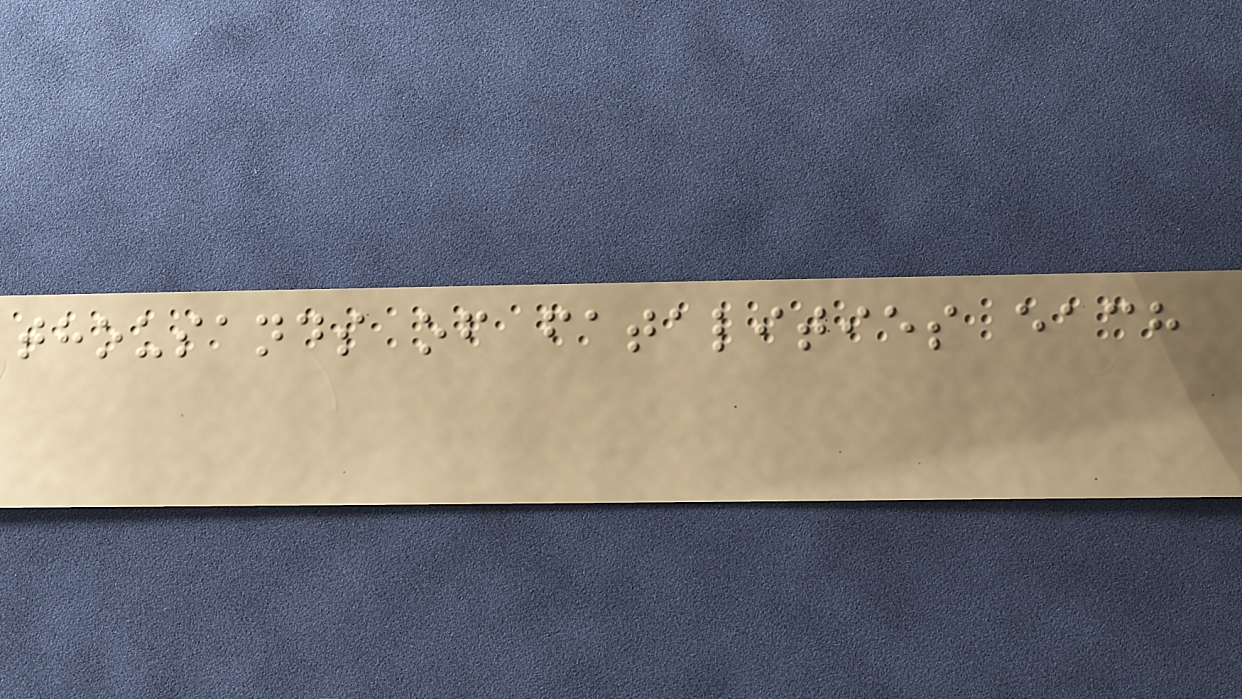thousands of fatalities each
